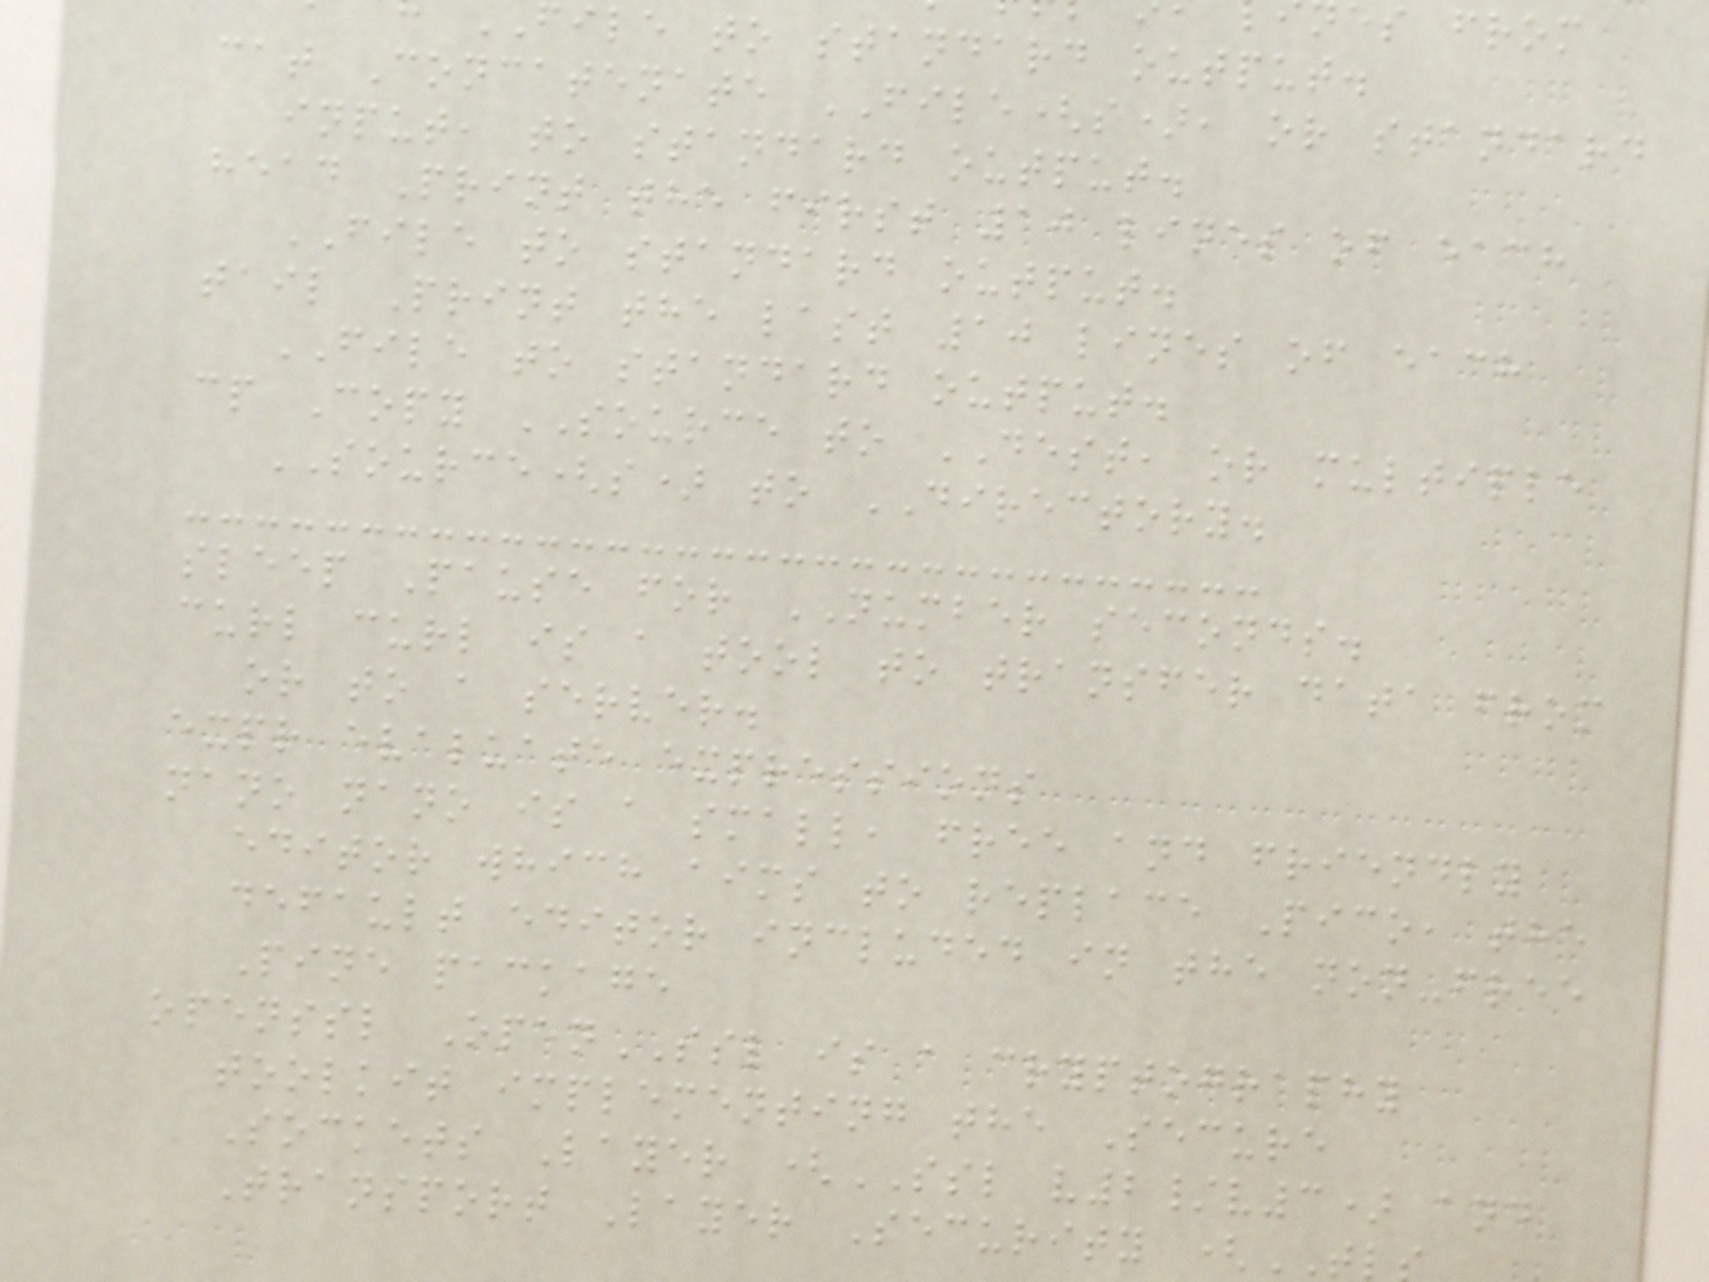file to standard output.
cat Concatenate FILE(s), or standard
input, to standard output.
head Print the first 10 lines of each
FILE to standard output.
tail Print the last 10 lines of each
FILE to standard output.
cp Copy SOURCE to DEST, or multiple
SOURCE(s) to DIRECTORY.
sleep Pause for NUMBER seconds.
curl curl is a tool to transfer data from
or to a server.
expr evaluate expressions
nano nano is a small, free and friendly
editor which aims to replace Pico, the
default editor included in the non-free
Pine package
openssl OpenSSL is a cryptography
toolkit implementing the Secure
Sockets Layer (SSL v2/v3) and
Transport Layer Security (TL
